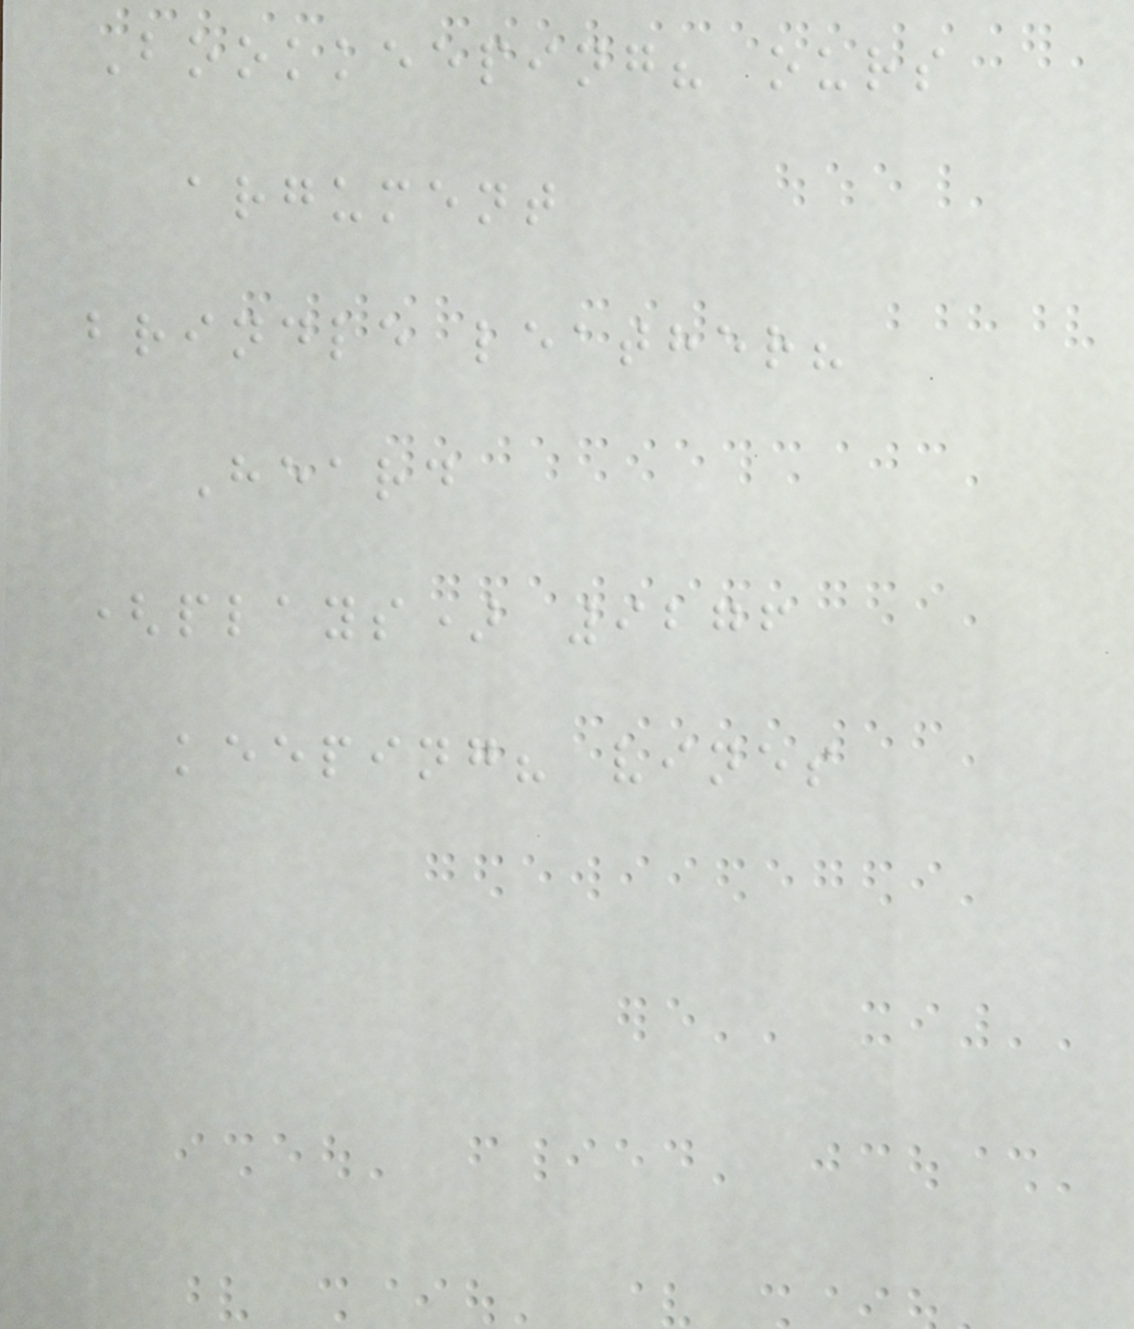Bookkeeping? ours
argument
brindle leather?
Heard
(plays) 9276
keeping? vines
